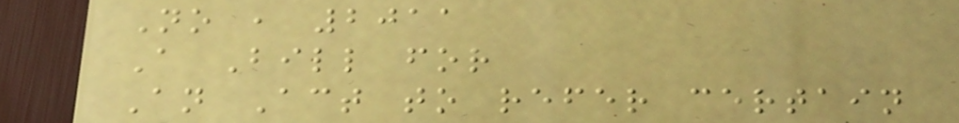No , 2011
A Bill for
An Act to refer certain
